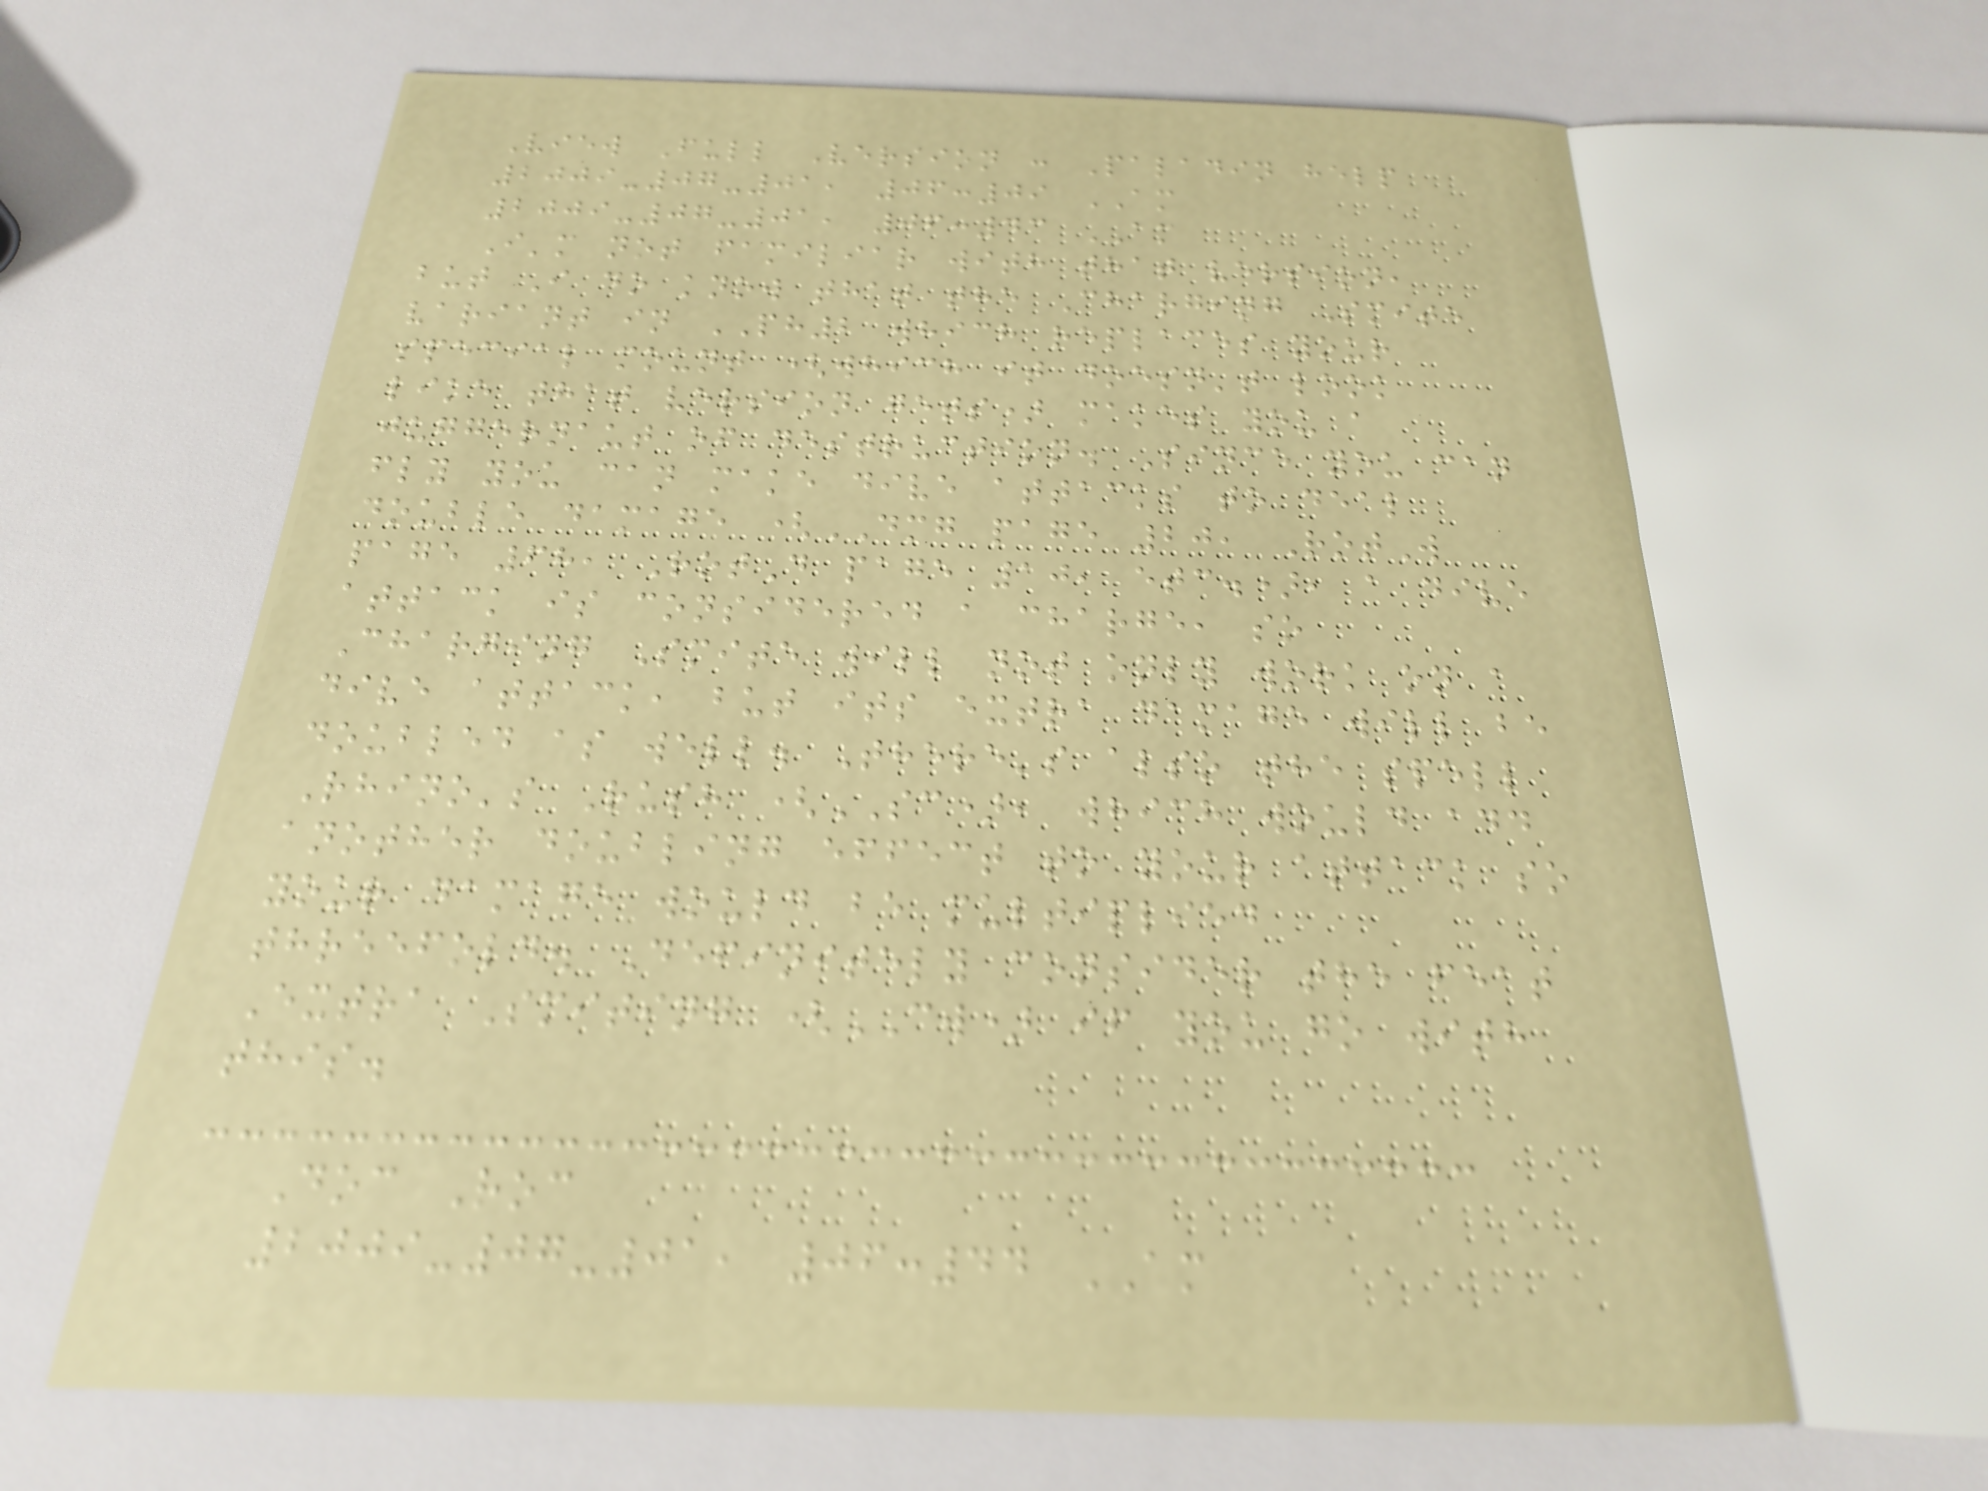View Full Version : Paladin help
2009-07-01, 06:09 AM
2009-07-01, 06:43 AM
I'm not familiar with that version,
but I do know that the Charging Smite
variant in PH2 which replaces your
special mount (which it doesn't look
like that version gets) makes you a
juggernaut of destruction. Since you can
fly you can make dive attacks to deal
double damage (DMG page 20, RotW
page 68, RotD page 10, etc.), a dive
attack is considered a charge, so
Charging Smite will not only work on a
dive attack, but its extra damage will be
doubled as well. There's also the spell
Rhino's Rush (SC), which would add
another doubling effect to your attack so
your damage would be multiplied
threefold. Definitely consider the feat
Extra Smiting (CW) if you go with
this.
Doc Roc
2009-07-01, 06:44 AM
